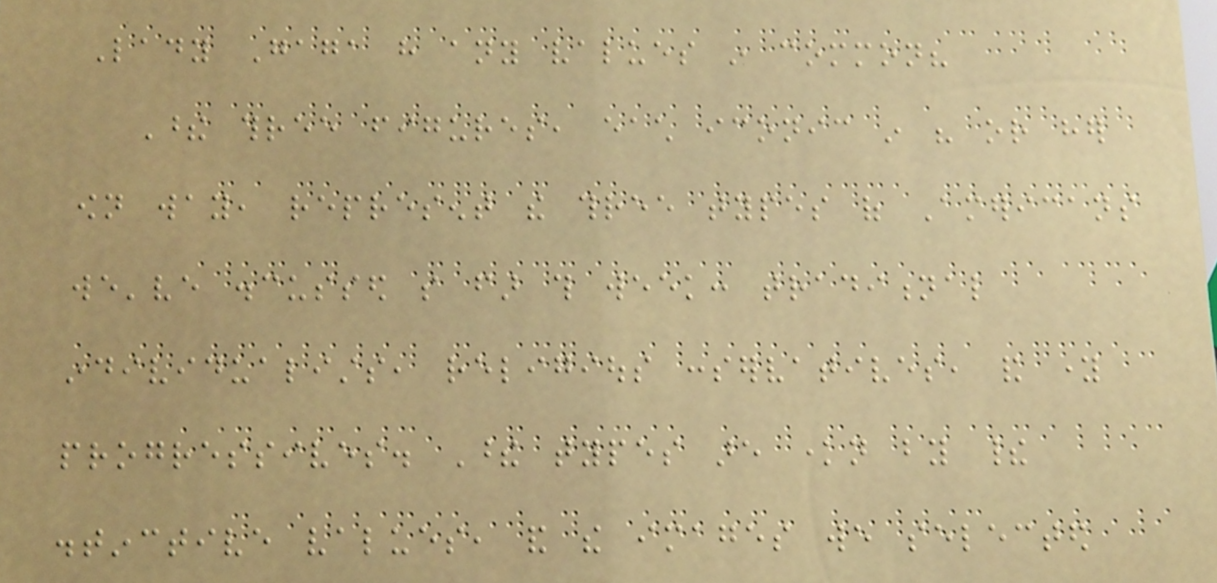Lady Gaga have any values in common?
These three figures, each iconic in his or her
own way, represent the three types of Americans
we've discussed so far this week: traditional
individualists, religious conservatives, and young
progressives. These types are known by their
distinctive values, and the images we selected
